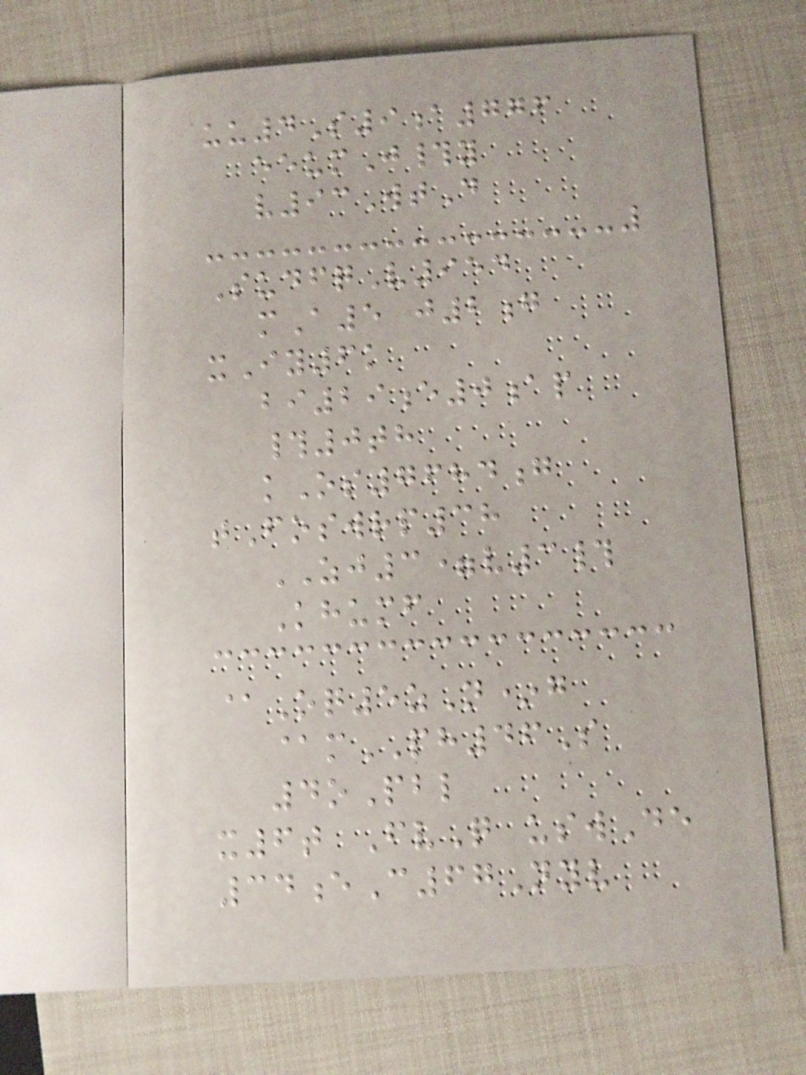uu4S9a776
eeumJ#y
v93WtD
SudfqV954
mA5 j2g
xIy6k
bi29e0ap
#0th
kOs7684g
tFoswrp38
ZJ3=v3#
Khumf
@Oq5zN*g
@mPH46S
4oPbl
x6t FvQ uswDe
34eC67Nyv
